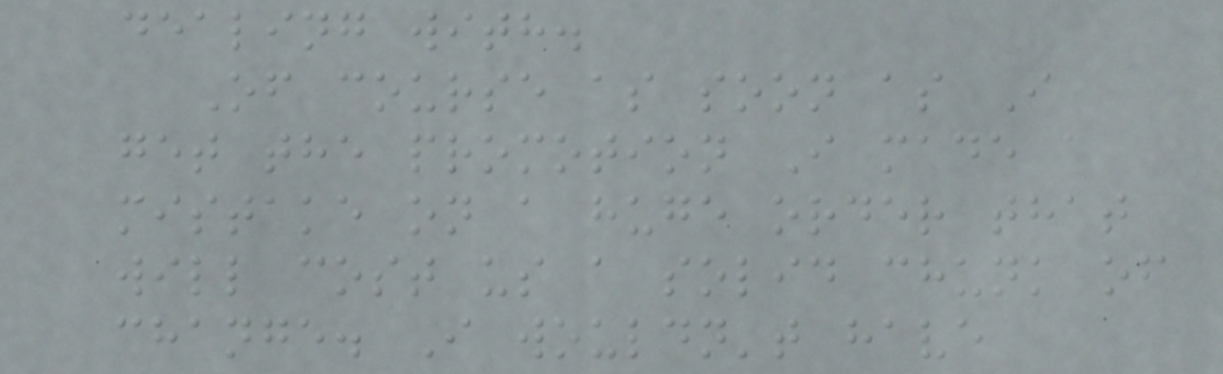dealing with.
Of course as soon as I
get the promotion I made a
mistake on a huge order that
will cost us a solid chunk of
change. I wouldn't have
